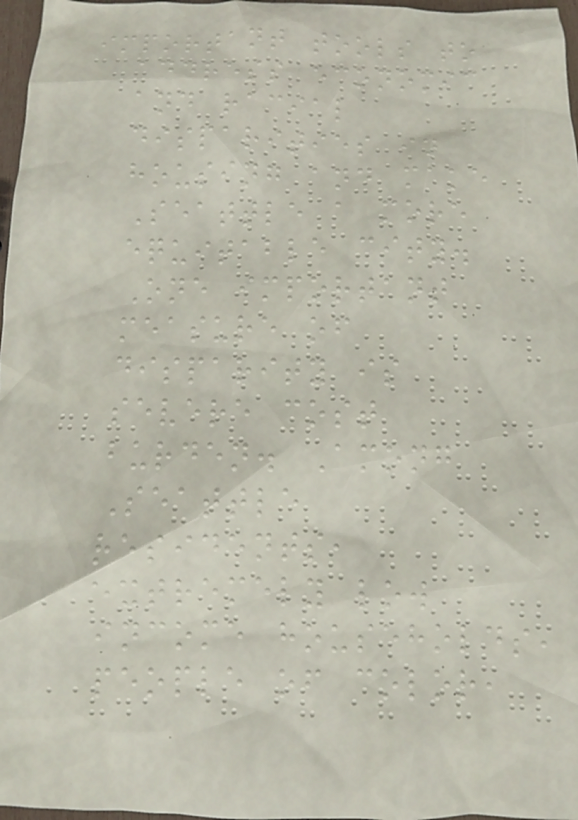important tools to
address economic
and racial
disparities in
housing and make
Seattle a more
equitable city.
One important
measure of
disparity is
severe cost
burden. Among
Seattle
residents,
extremely low
income households,
people of color,
